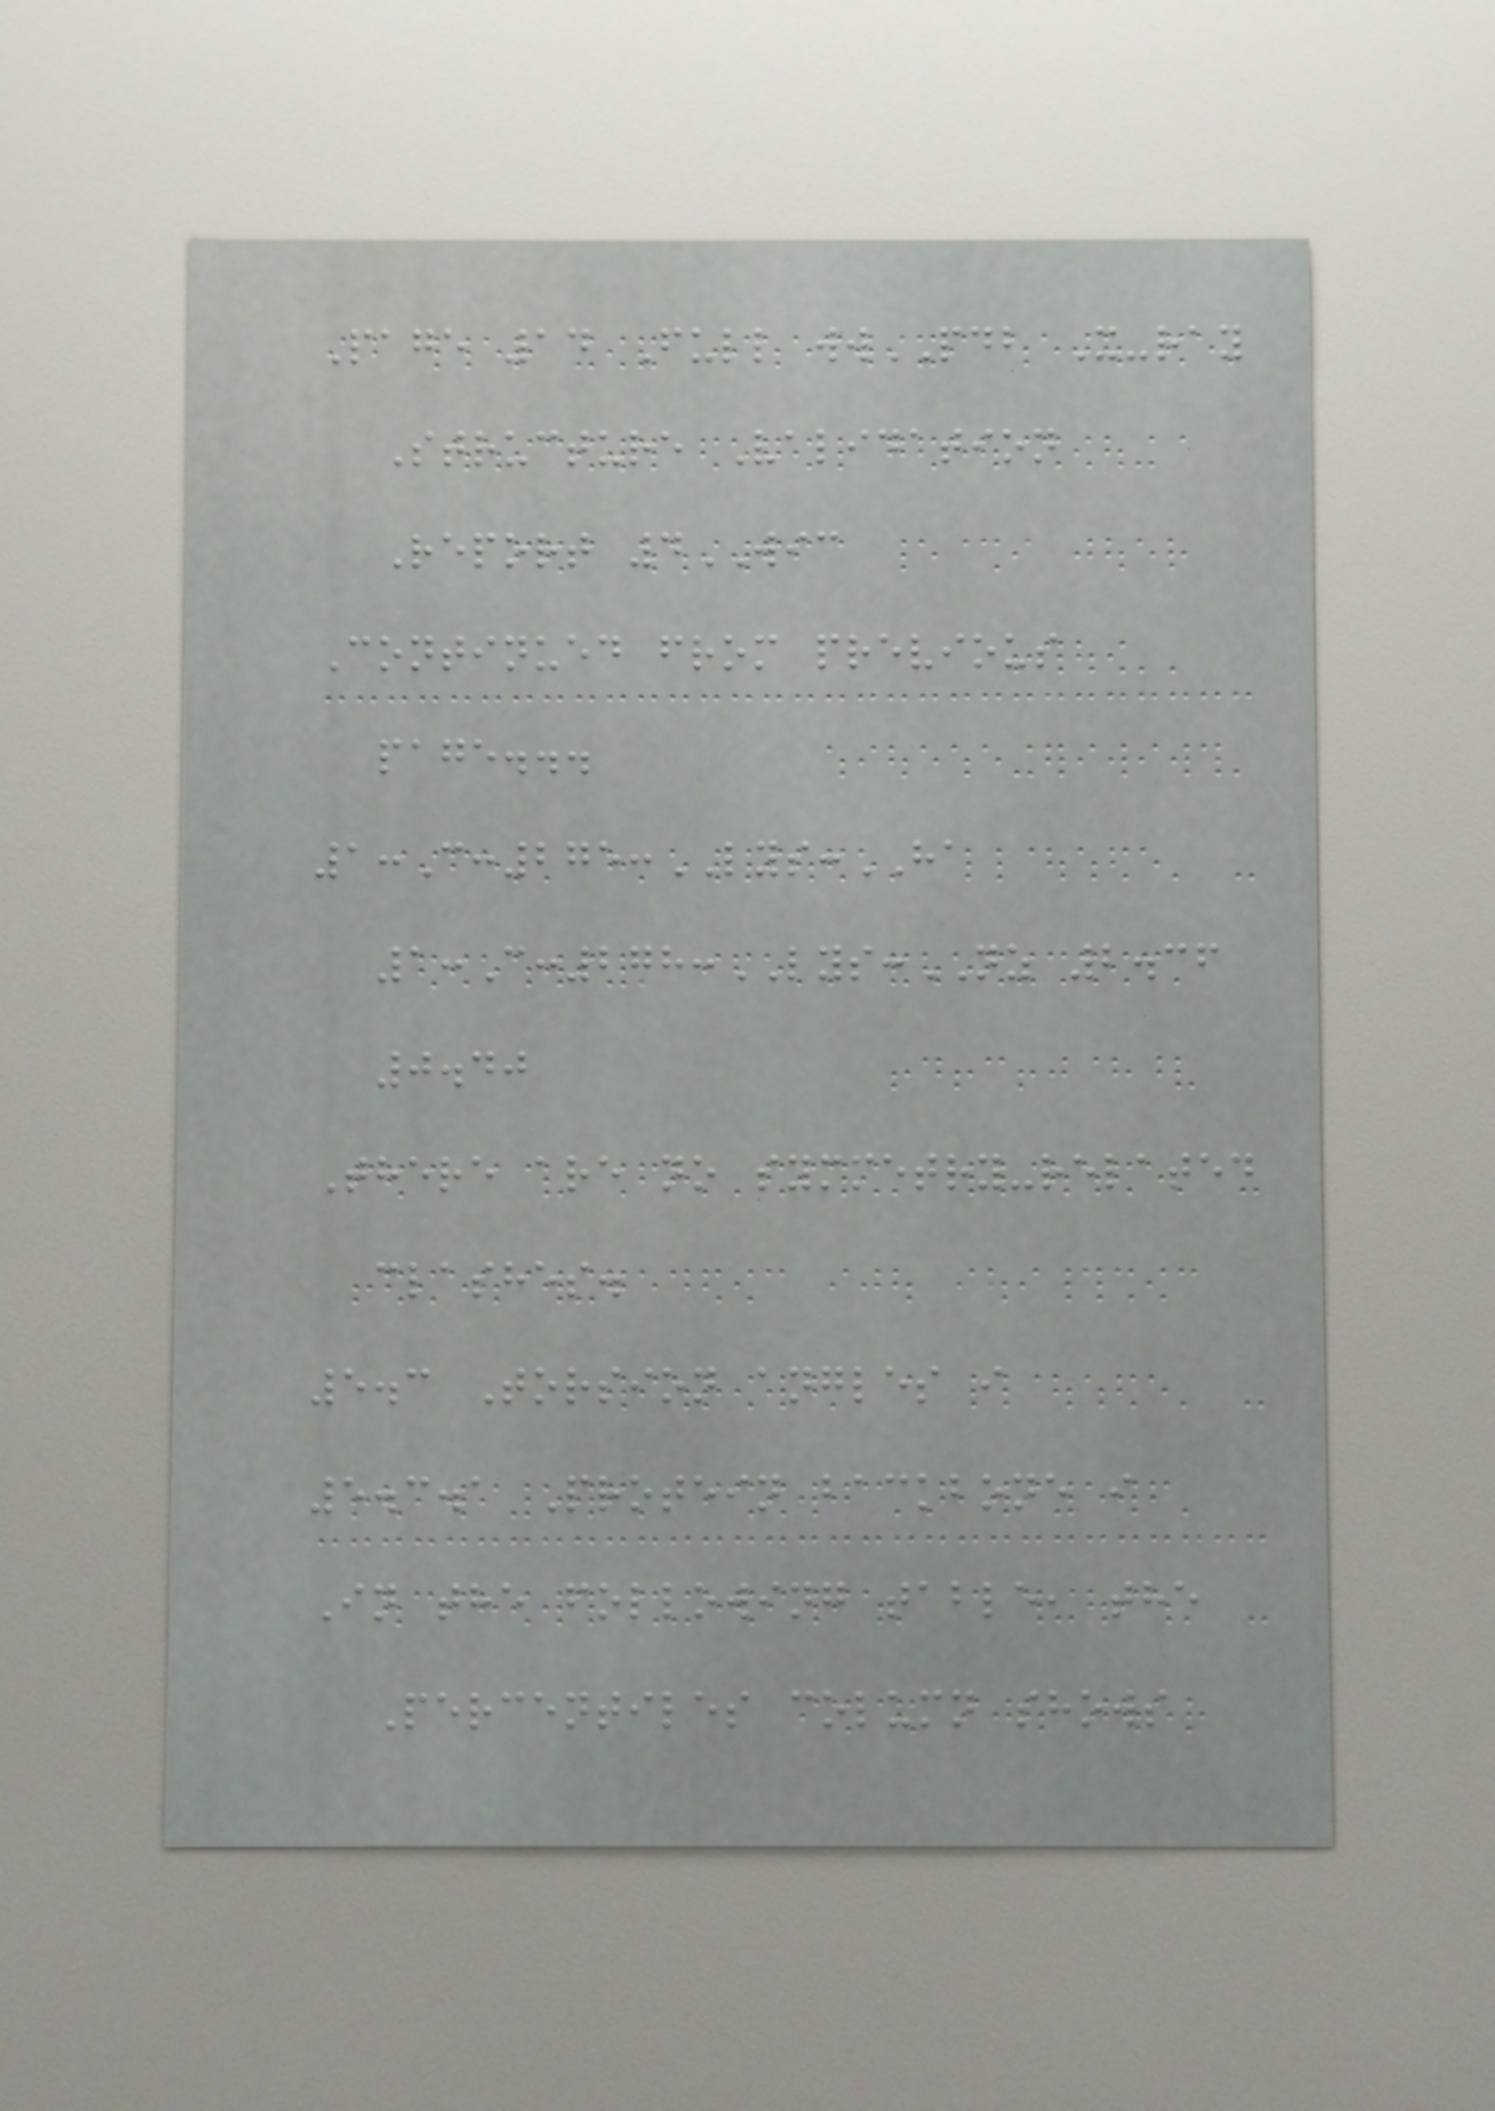Page 14 Full wwPDB X-ray
Structure Validation
Report 4WIC
Continued from previous
page...
1:C:275:LYS:HA
1:C:278:LYS:NZ 2.36
0.40
There are no symmetry-related
clashes.
5.3 Torsion angles i
5.3.1 Protein backbone i
In the following table, the
Percentiles column shows
